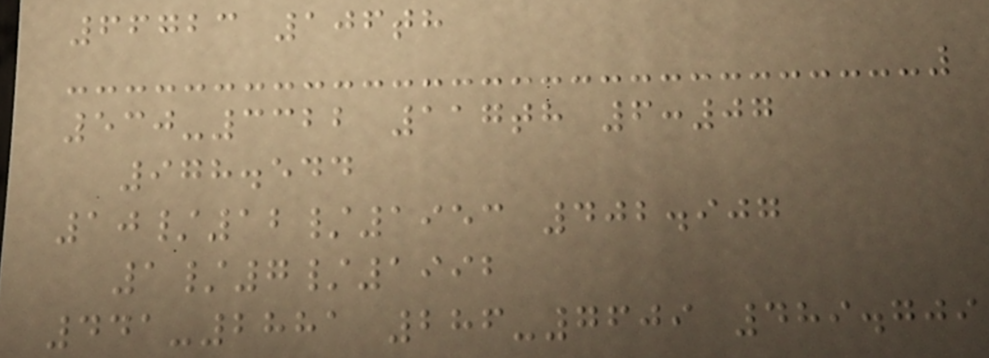66723 106th
530-3322 117th 6:07
978.544
10/12/1953 402.907
1/7/1992
441-2881 286-7609 489.709
